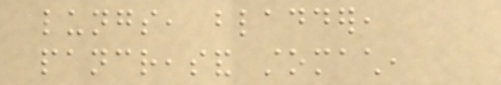lungs, bladder,
pancreasand stomach,
